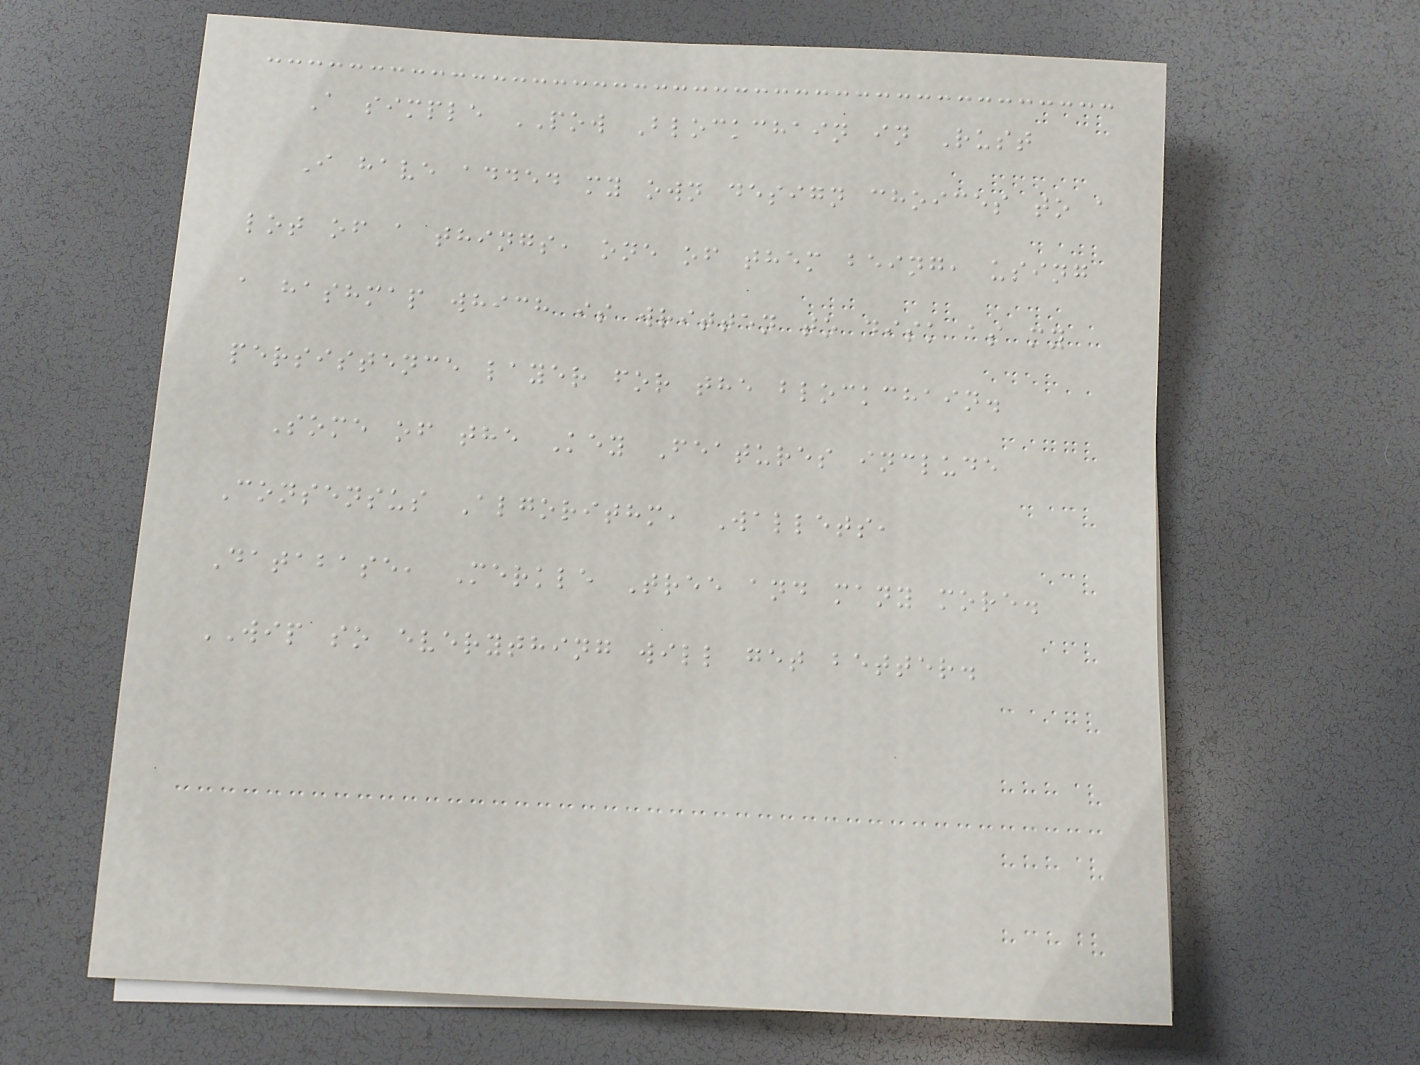A simple POW Blockchain in Rust
I have added my own design choices to a
lot of a things, one of them being, using
a hashmap which is written to disk as my
persistence layer for the blockchain.
Some of the Key Features include
Consensus Algorithm, Wallets,
Database, Merkle Tree and many more.
WIP so everything will get better.
